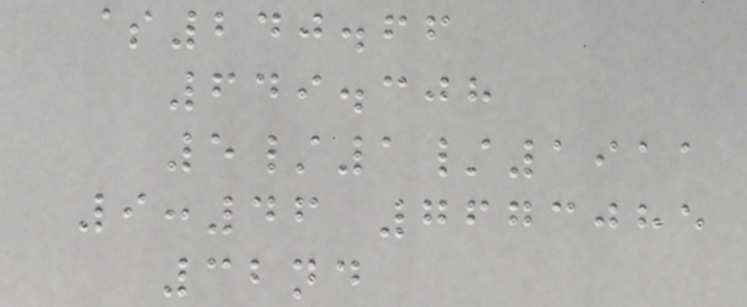$240.66
649.308
5/1/1911
9:46 7673085
32nd
